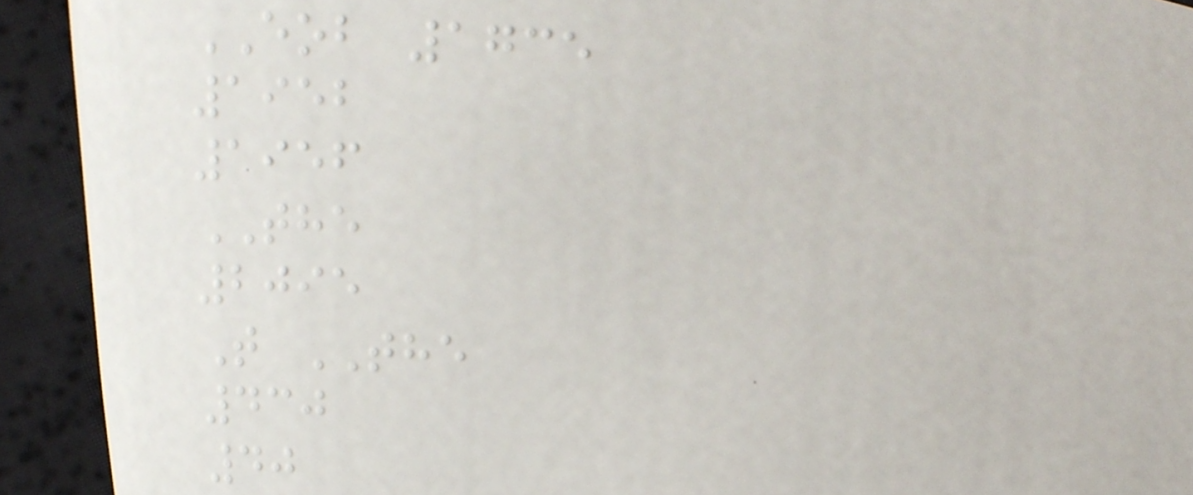EOB 1735
1952
1956
THE
2095
T THE
430
40
